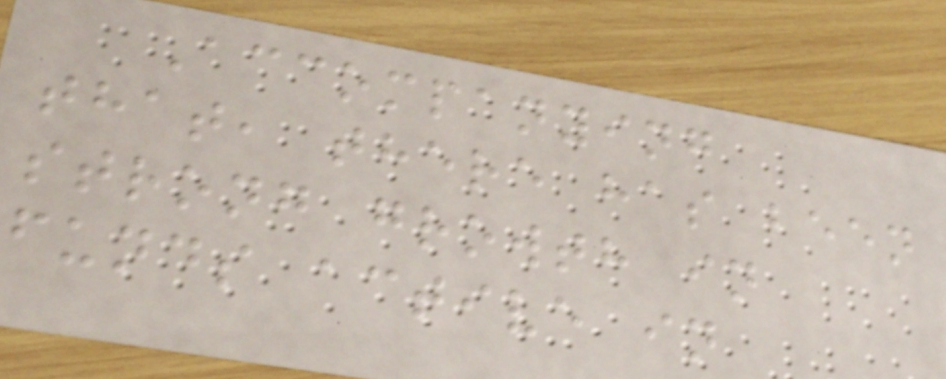Accompanying
that, there has been
strong growth in
funds active in
